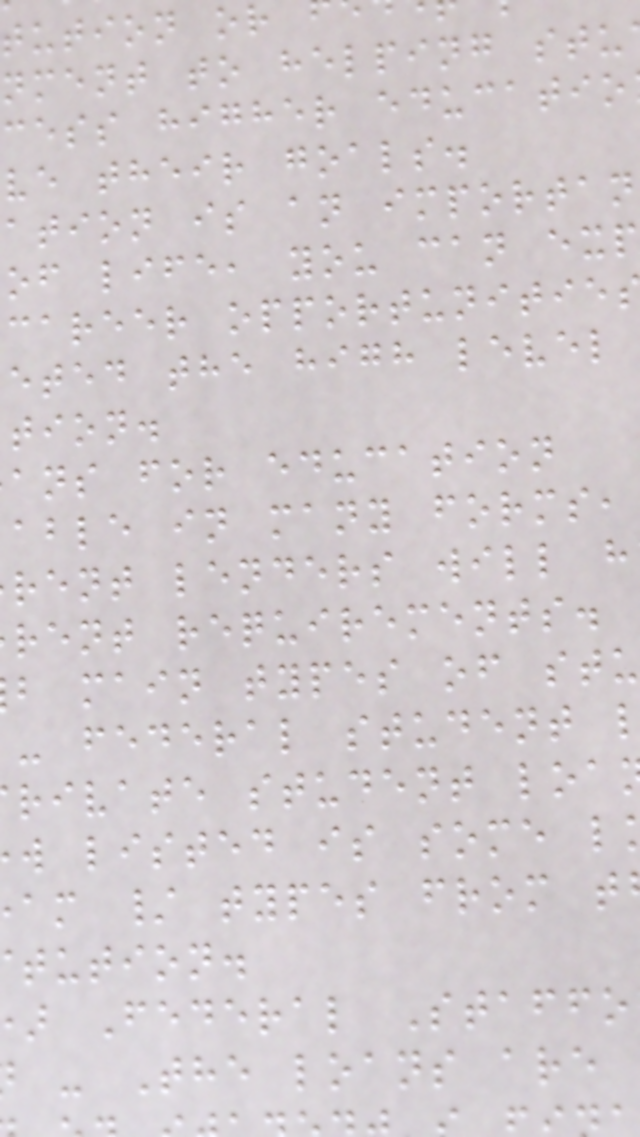tution or
nment to helping stu
cess higher educatio
ve their goals.
ation is an importan
of life, you can exp
career opportunitie
eted the high level
tion.
ans for education
able in many forms,
rent lenders will h
rent requirements.
b main types of stu
- federal student
rivate student loa
w listed is some l
am / types from t
tution.
Federal Staffo
- The loans are
